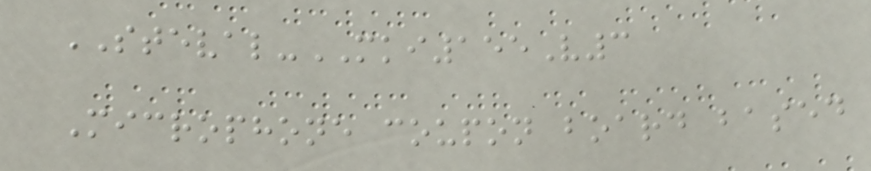STEVAL-MKI155V3
Microphone coupon board based
